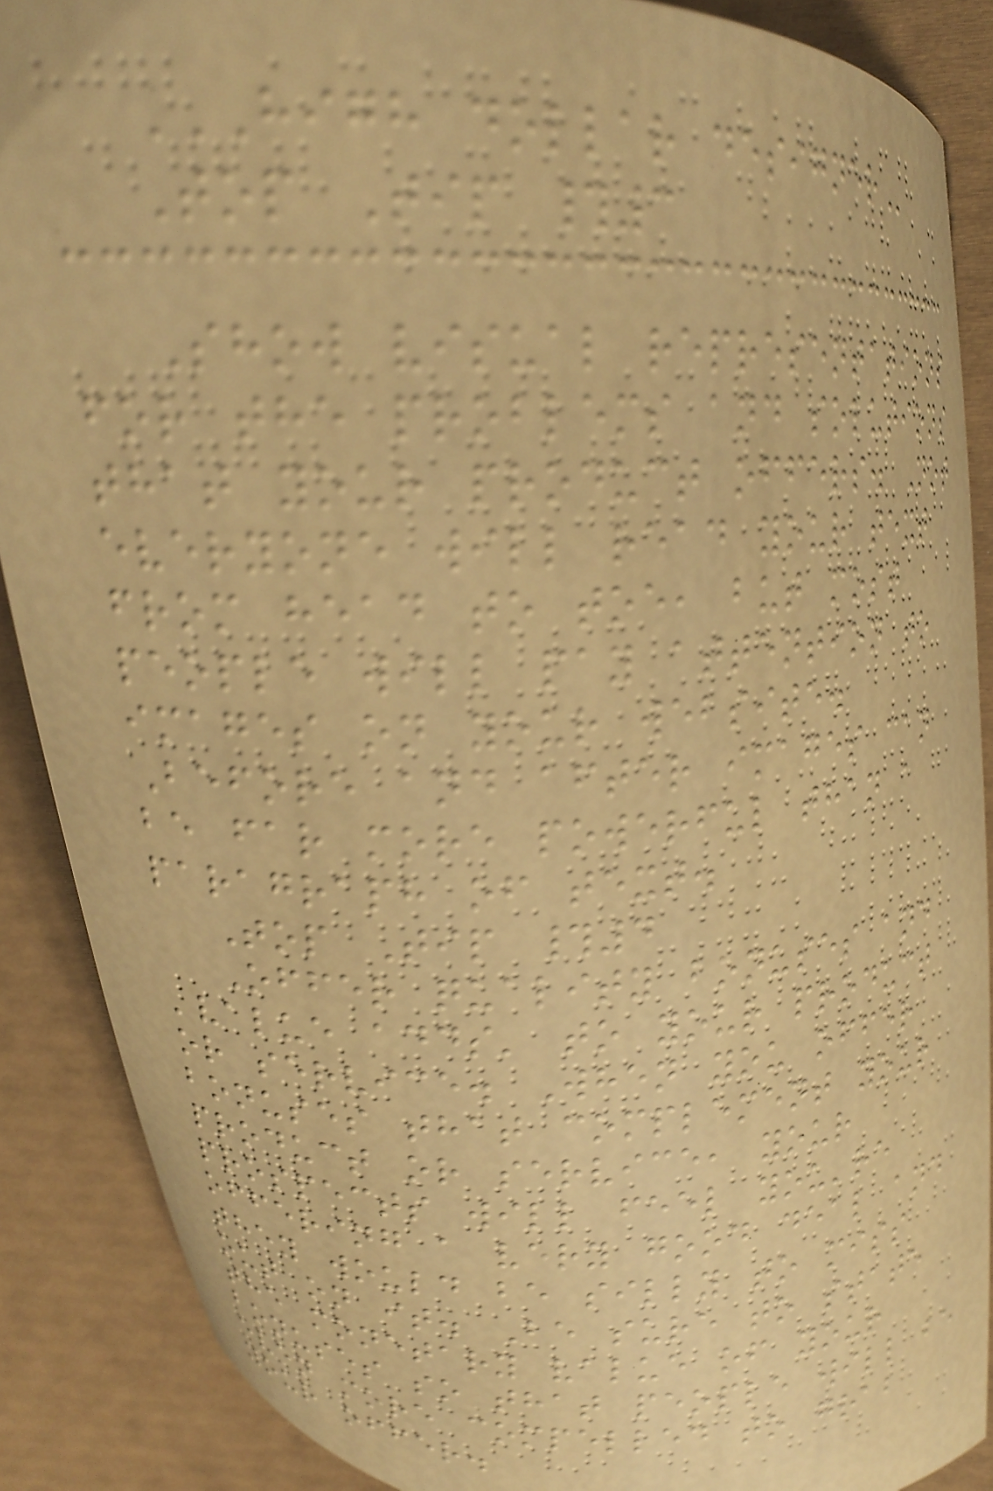HIGH DOLLAR DESIGNER
Top Tip #3
Show visual representations
for the problems and solutions
that your product offers. Not
everyone will read your text
from head to toe, but most
people will pay attention to
images on your website.
Before and after images can
be far more powerful than a
paragraph of text.
Top Tip #4
Offer quality bonuses and
'value adds' to your product
or service. When you offer
bonuses that complement your
product or service, your
prospects will feel you're
offering a very good deal and
they would be silly to miss
out on it. Be sure to state
the monetary value of your
bonuses so that people will be
even more compelled to grab
your offer.
